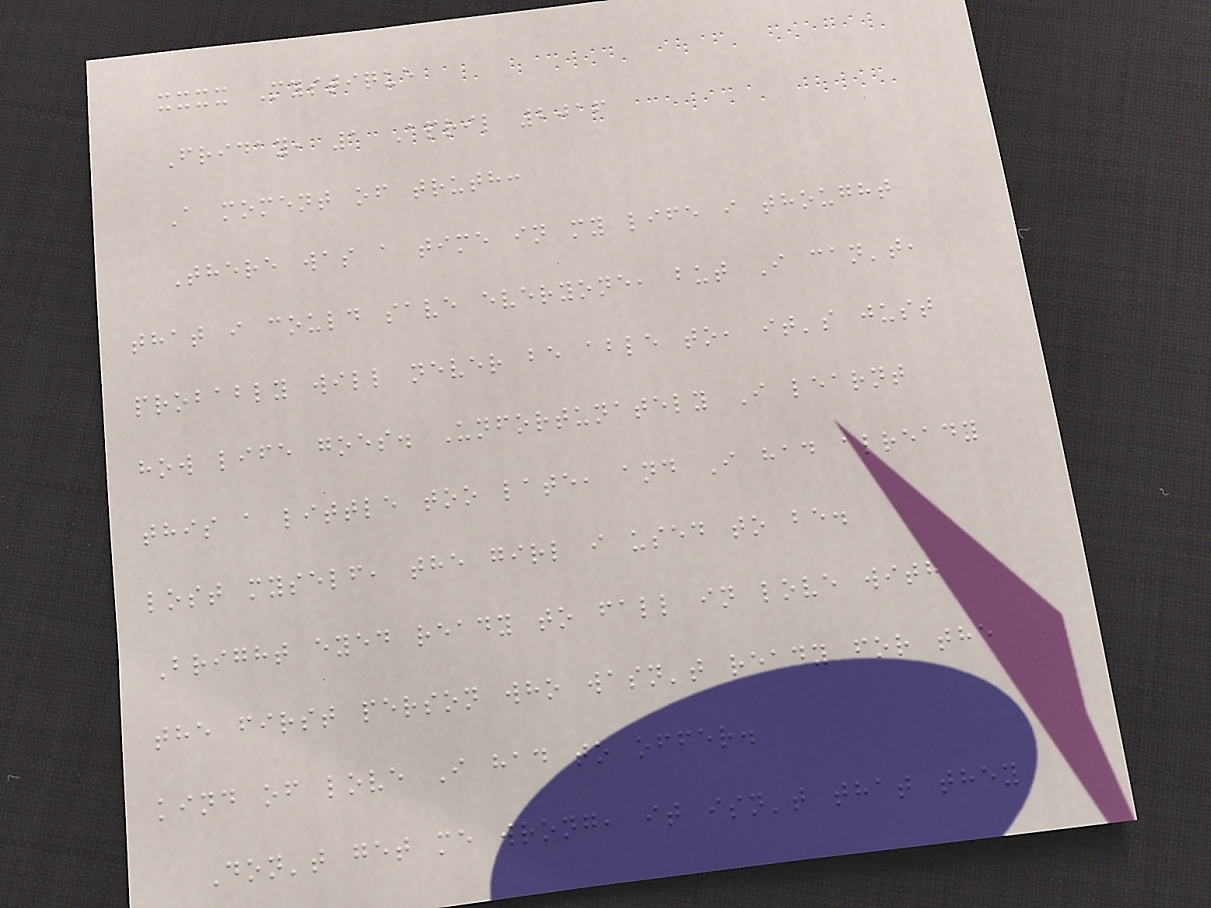xxxx Mystique
Friday, 1 April 2016
A moment of truth:
There was a time in my life i thought
that i could save everyone, but I can't,
probably will never be able to, it's just
how life goes. Unfortunately I learnt
this a little too late, and I had already
lost myself, the girl i used to be.
Bright eyed ready to fall in love with
the first person who wasn't ready for the
kind of love I had to offer.
Don't get me wrong, it isn't that they
